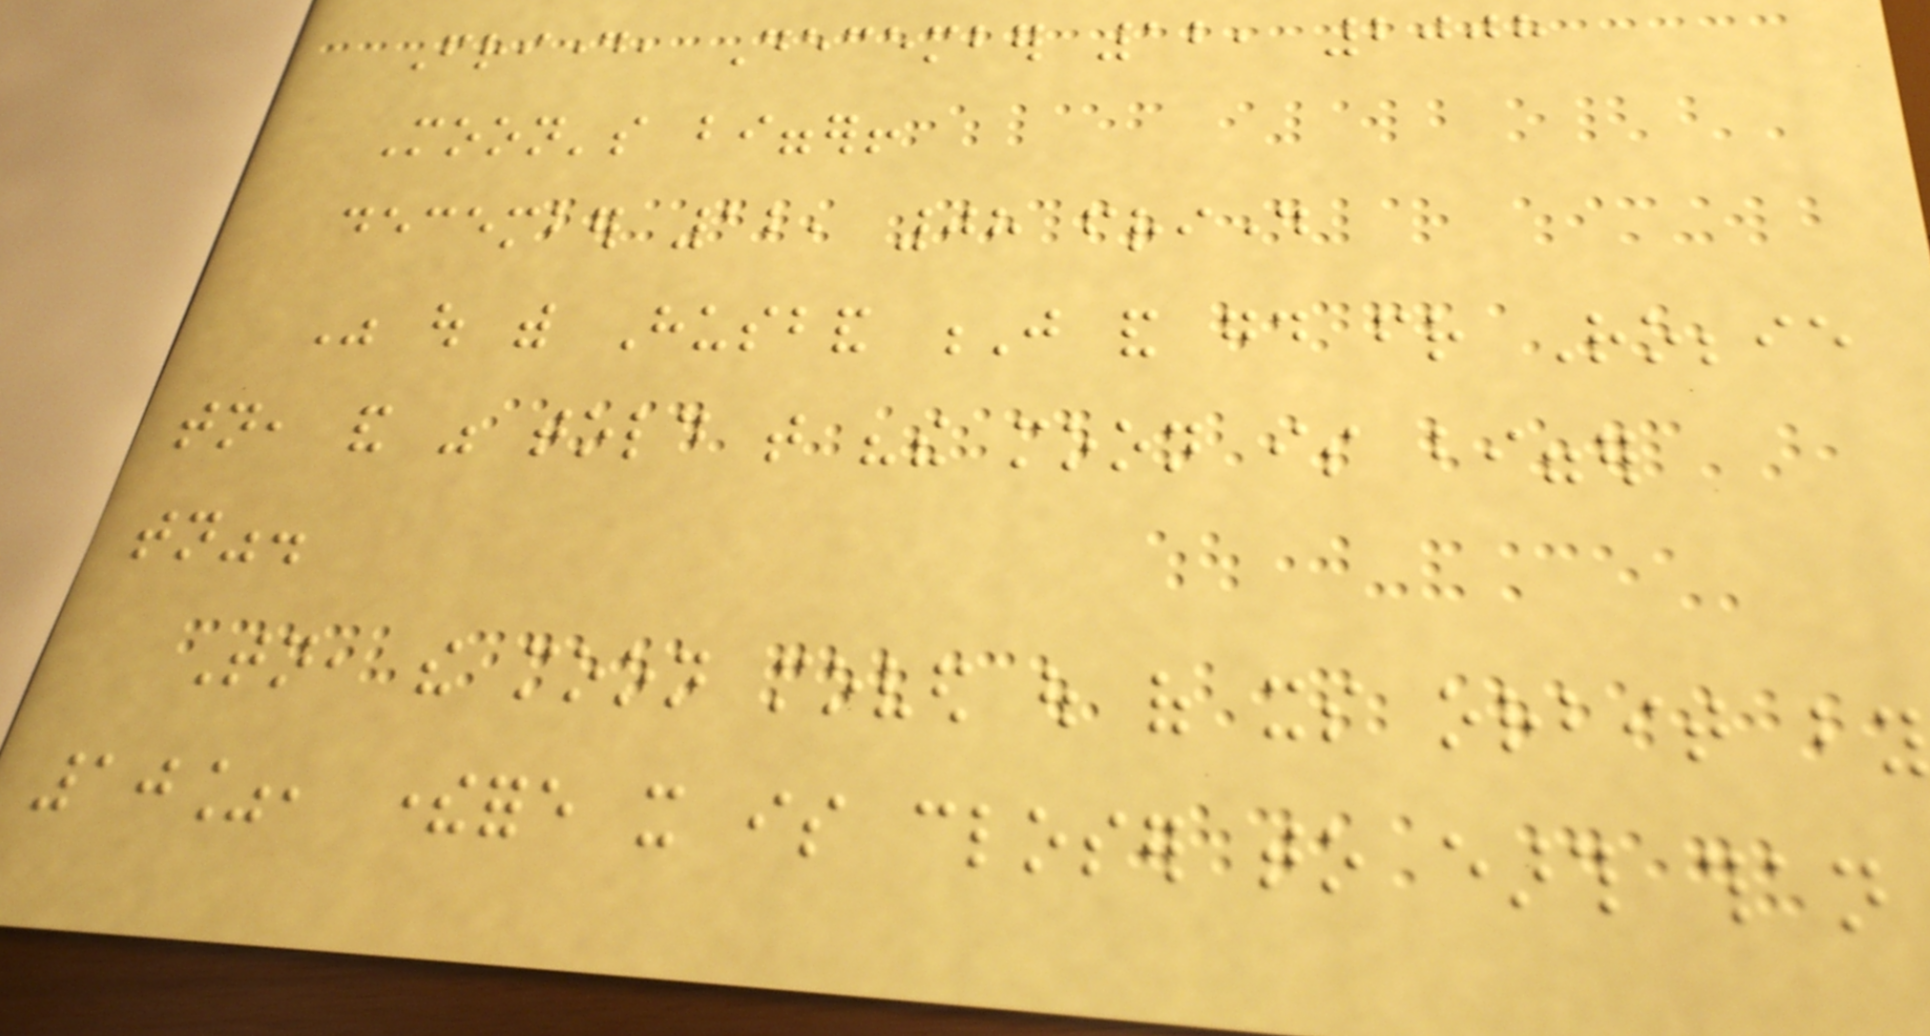Friday, December 12, 2008
Moon's bigger!
december 12, 08 friday
Was out with Husband J and good friend Robbie
tonight, and was told that "the moon is bigger
tonight".
Tonight, the moon moved out of its orbit by
10%, therefore it is closer to earth than
